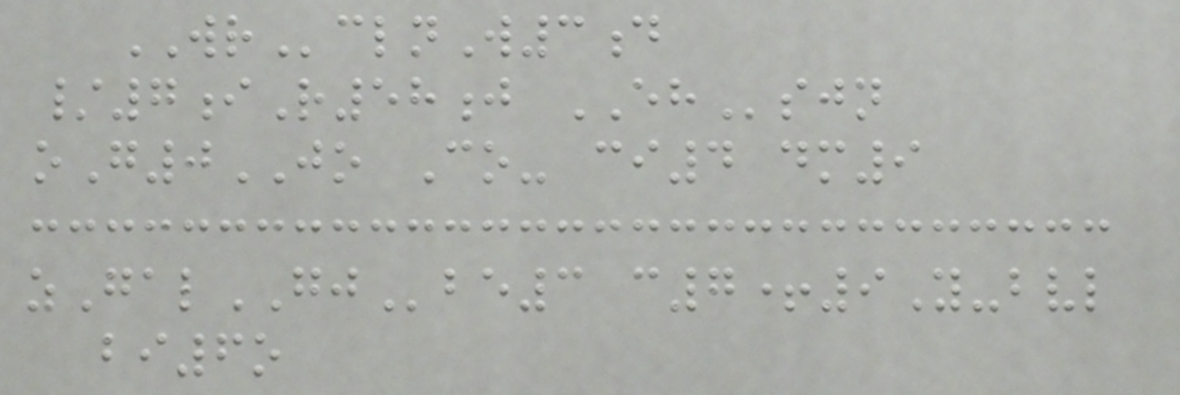WRclnW3d
/7iR58j EHsjn
oG0JO Co- ci4 dm9
zGalGJbe3 c7+9Y-bvl
bi6o
